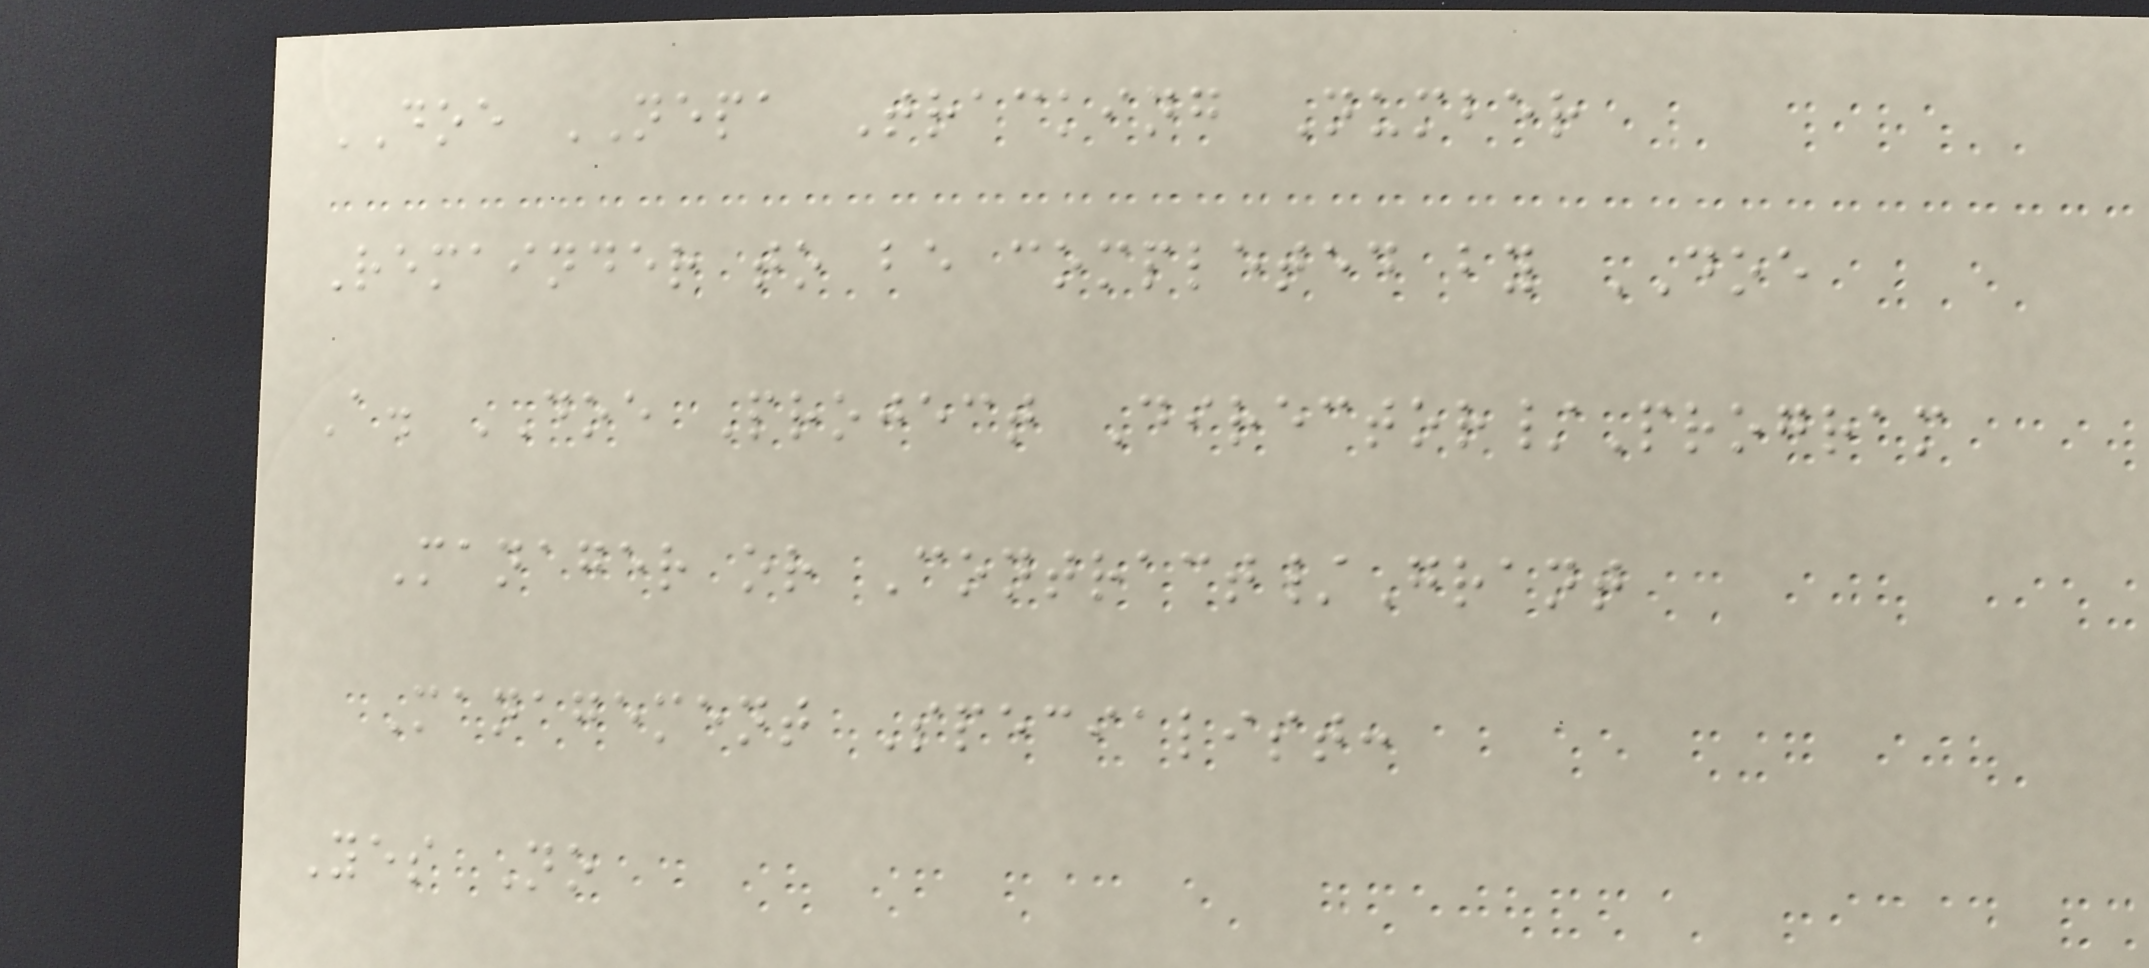DOE NEPA Tracking Number
Remainder to be completed by DOE
A. DOE Project Director/Program
Manager or Contract/Grant
Management Specialist:
Yes No
